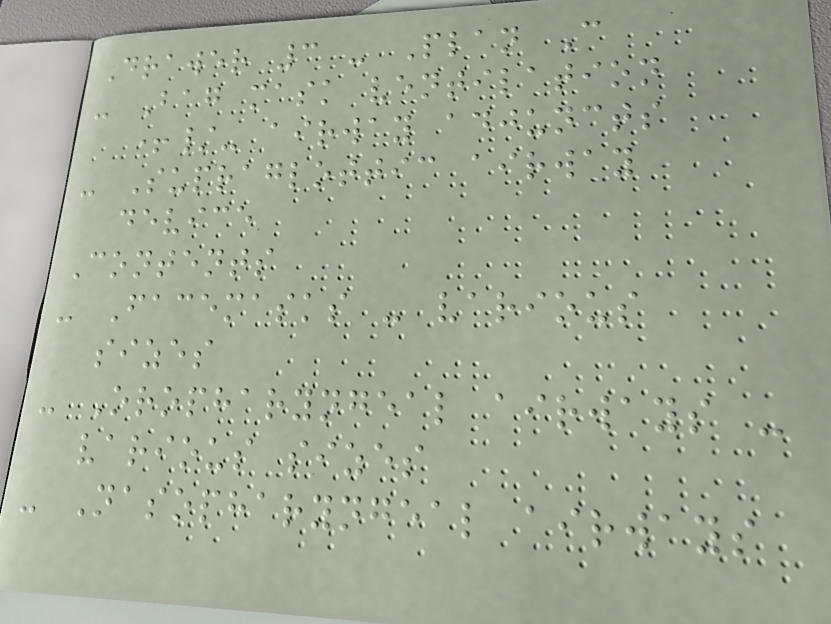Drawer 3 - Plan C
- Bag mask ventilation
+/- airway adjuncts
- Supraglottic airway
device
Contents
- Facemasks - various
sizes
- Oropharyngeal airways -
various sizes
- Nasopharyngeal airways
